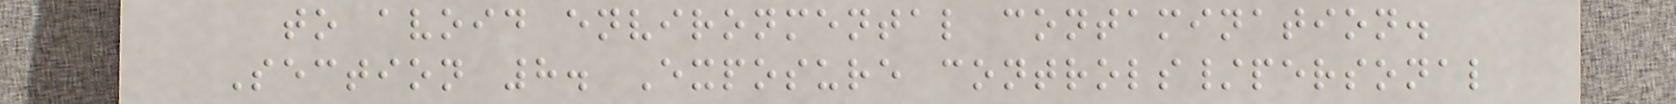to avoid environmental contamination.
Section 8. Exposure controls/personal
